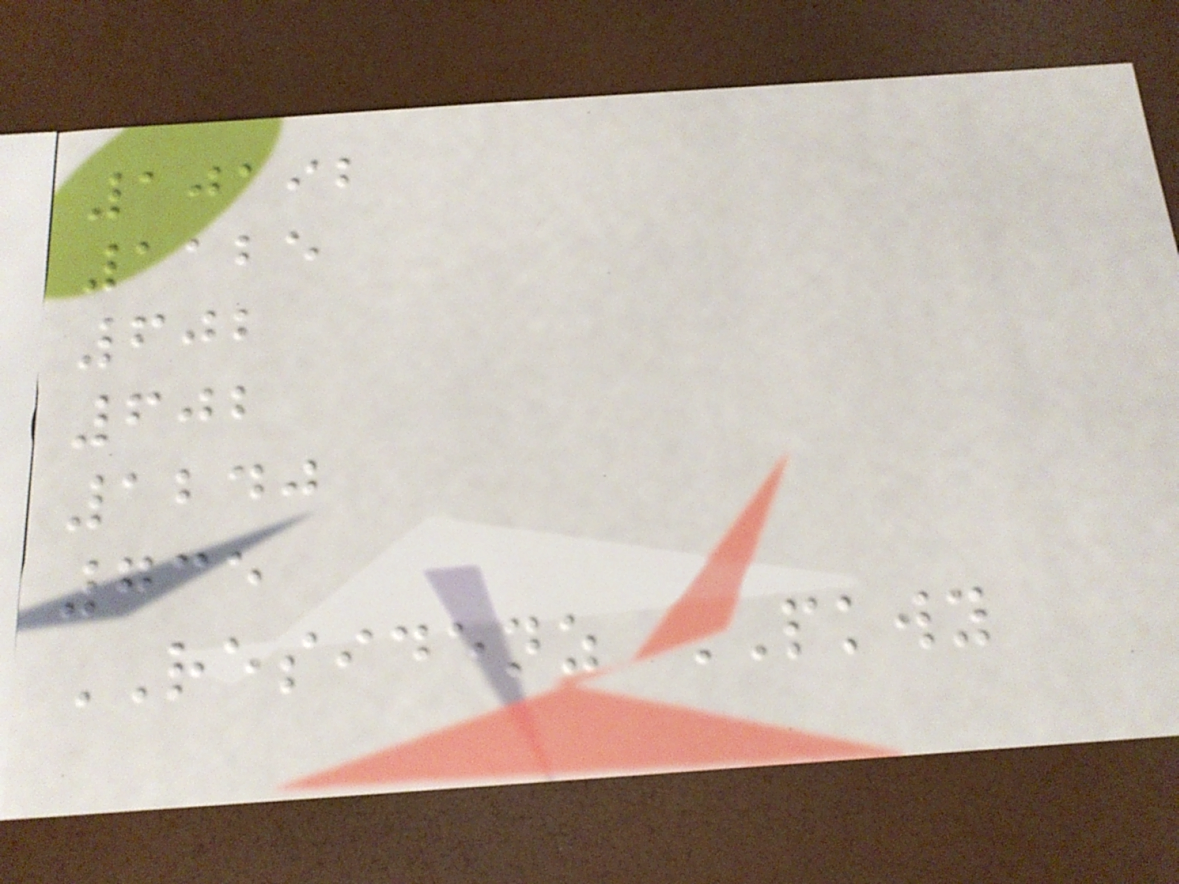10192
1125
602
602
1240
735
RESIDENZ PKWY
